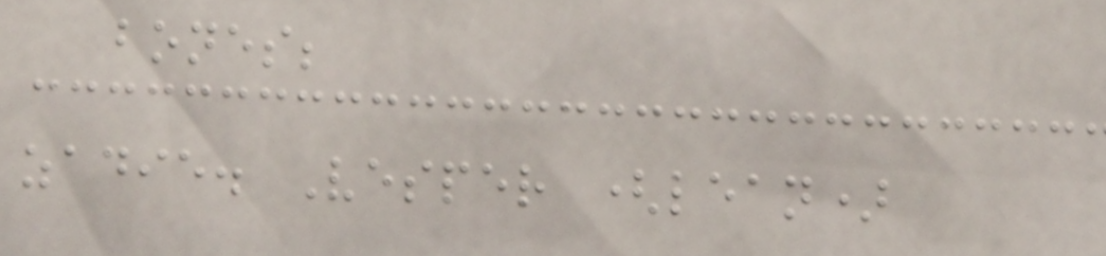bones;
zadie. Vesper (lean)
